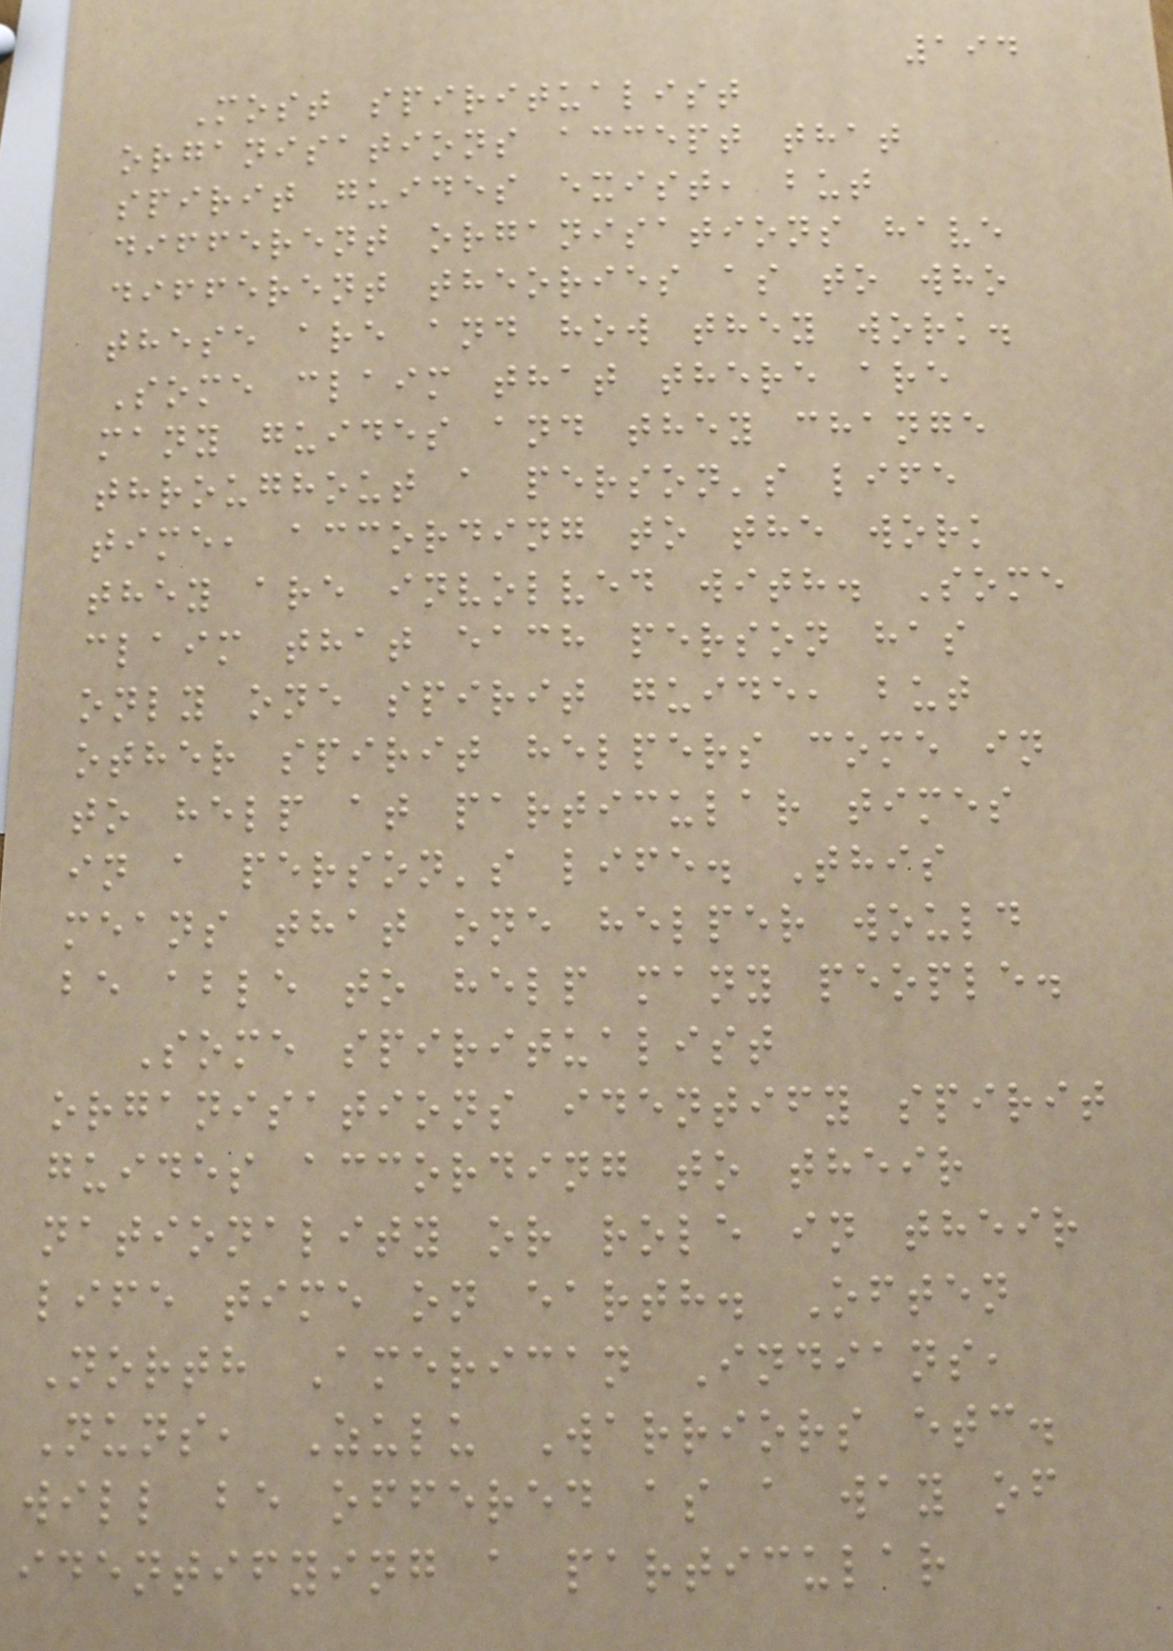194
Most spiritualist
organisations accept that
spirit guides exist, but
different organisations have
different theories as to who
these are and how they work.
Some claim that there are
many guides and they change
throughout a person's life
time, according to the work
they are involved with. Some
claim that each person has
only one spirit guide, but
other spirit helpers come in
to help at particular times
in a person's life. This
means that one helper would
be able to help many people.
Some spiritualist
organisations identify spirit
guides according to their
nationality or role in their
life time on earth. Often
North American Indians,
Nuns, Zulu Warriors etc.
will be offered as a way of
identifying a particular
